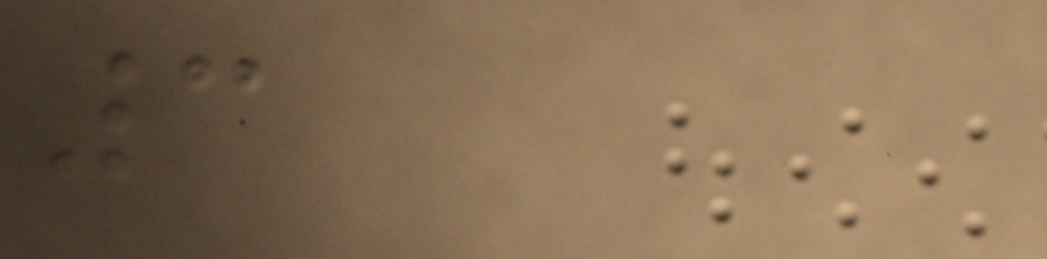3
